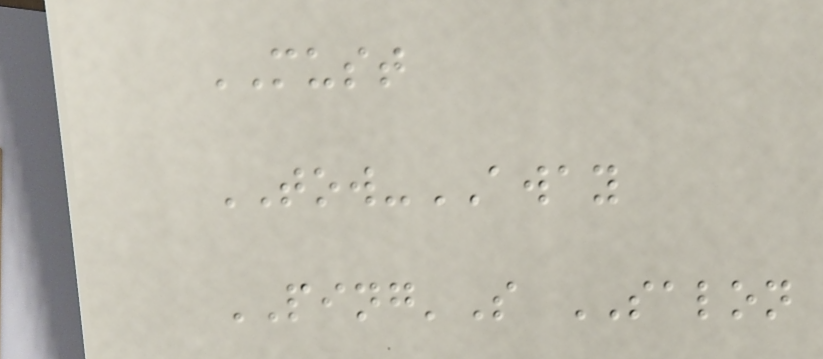MUST
TOW-AWAY
PING'S SALON
